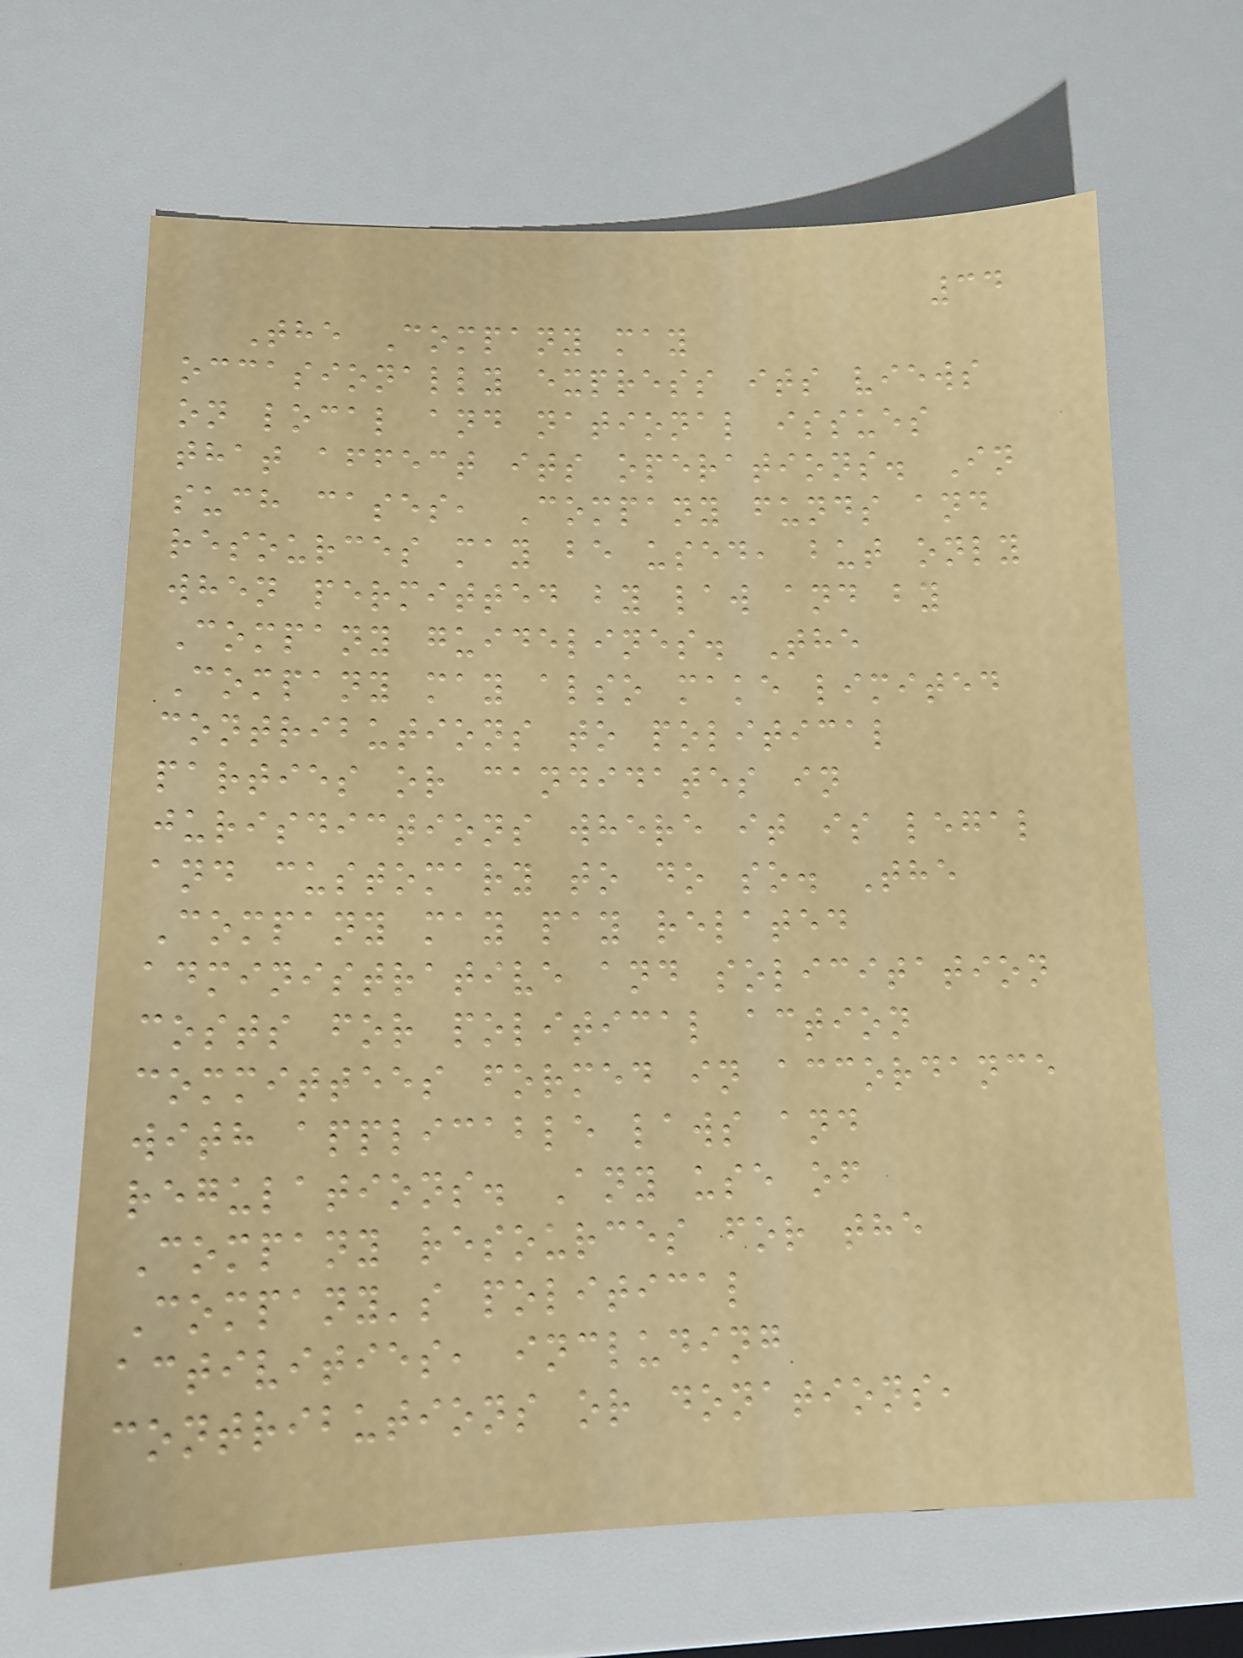34
The Company may
occasionally express its views
on local and national issues
that affect its operations. In
such cases, Company funds and
resources may be used, but only
when permitted by law and by
Company guidelines. The
Company may also make limited
contributions to political
parties or candidates in
jurisdictions where it is legal
and customary to do so. The
Company may pay related
administrative and solicitation
costs for political action
committees formed in accordance
with applicable laws and
regulations. Any use of
Company resources for the
Company's political
activities, including
contributions or donations,
